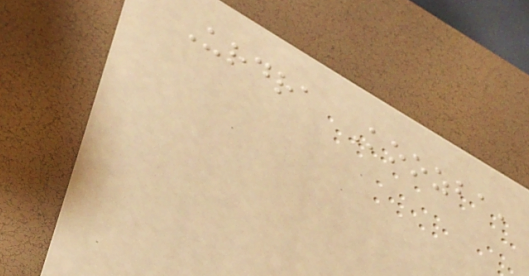Urdra Koozba,
